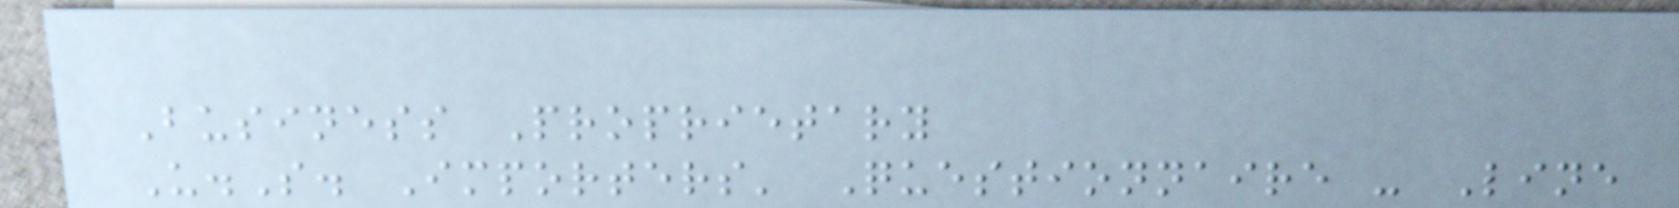Business Proprietary
U.S. Importers' Questionnaire - Line
